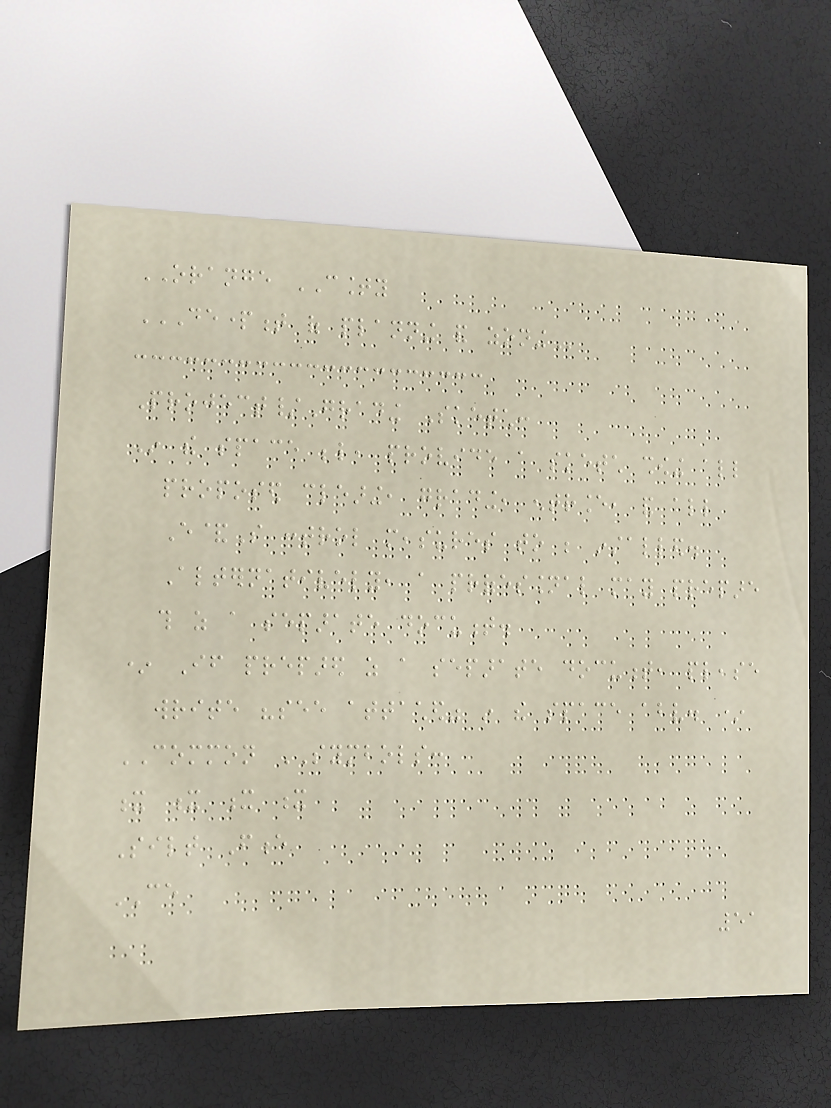ORANGE COUNTY
DEPARTMENT OF PLANNING AND ZONING
Project/Grading Sketch:
In the space below, provide a sketch showing all
proposed clearing, grading, entrance, and all
E&S control measures to be installed.
Alternatively, a professional may prepare
this as a separate document.
* If prepared as a separate document, please
write "see attached" in the space above. *
COMMON SYMBOLS:
x x x x
Silt Fence
CE
51
